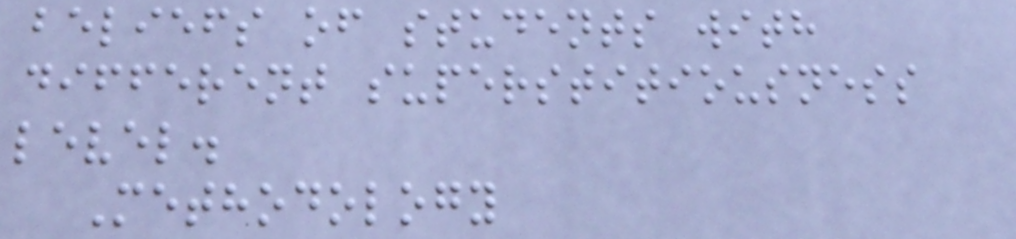beliefs of students with
different superstitiousness
level.
Methodology
